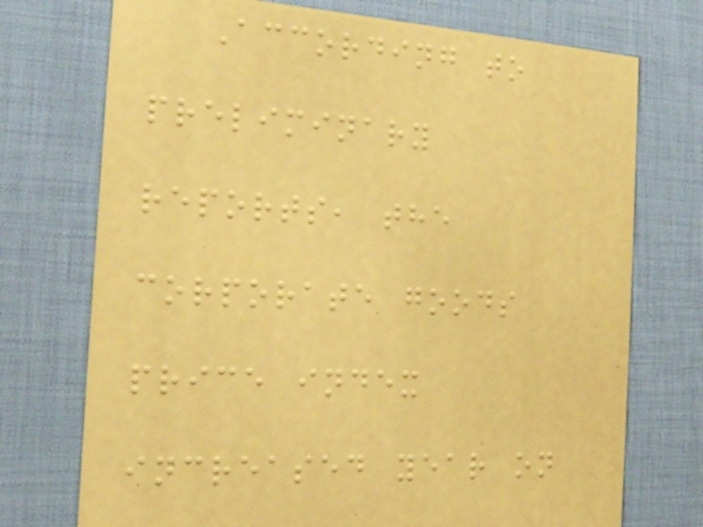According to
preliminary
reports, the
corporate goods
price index
increased year on
